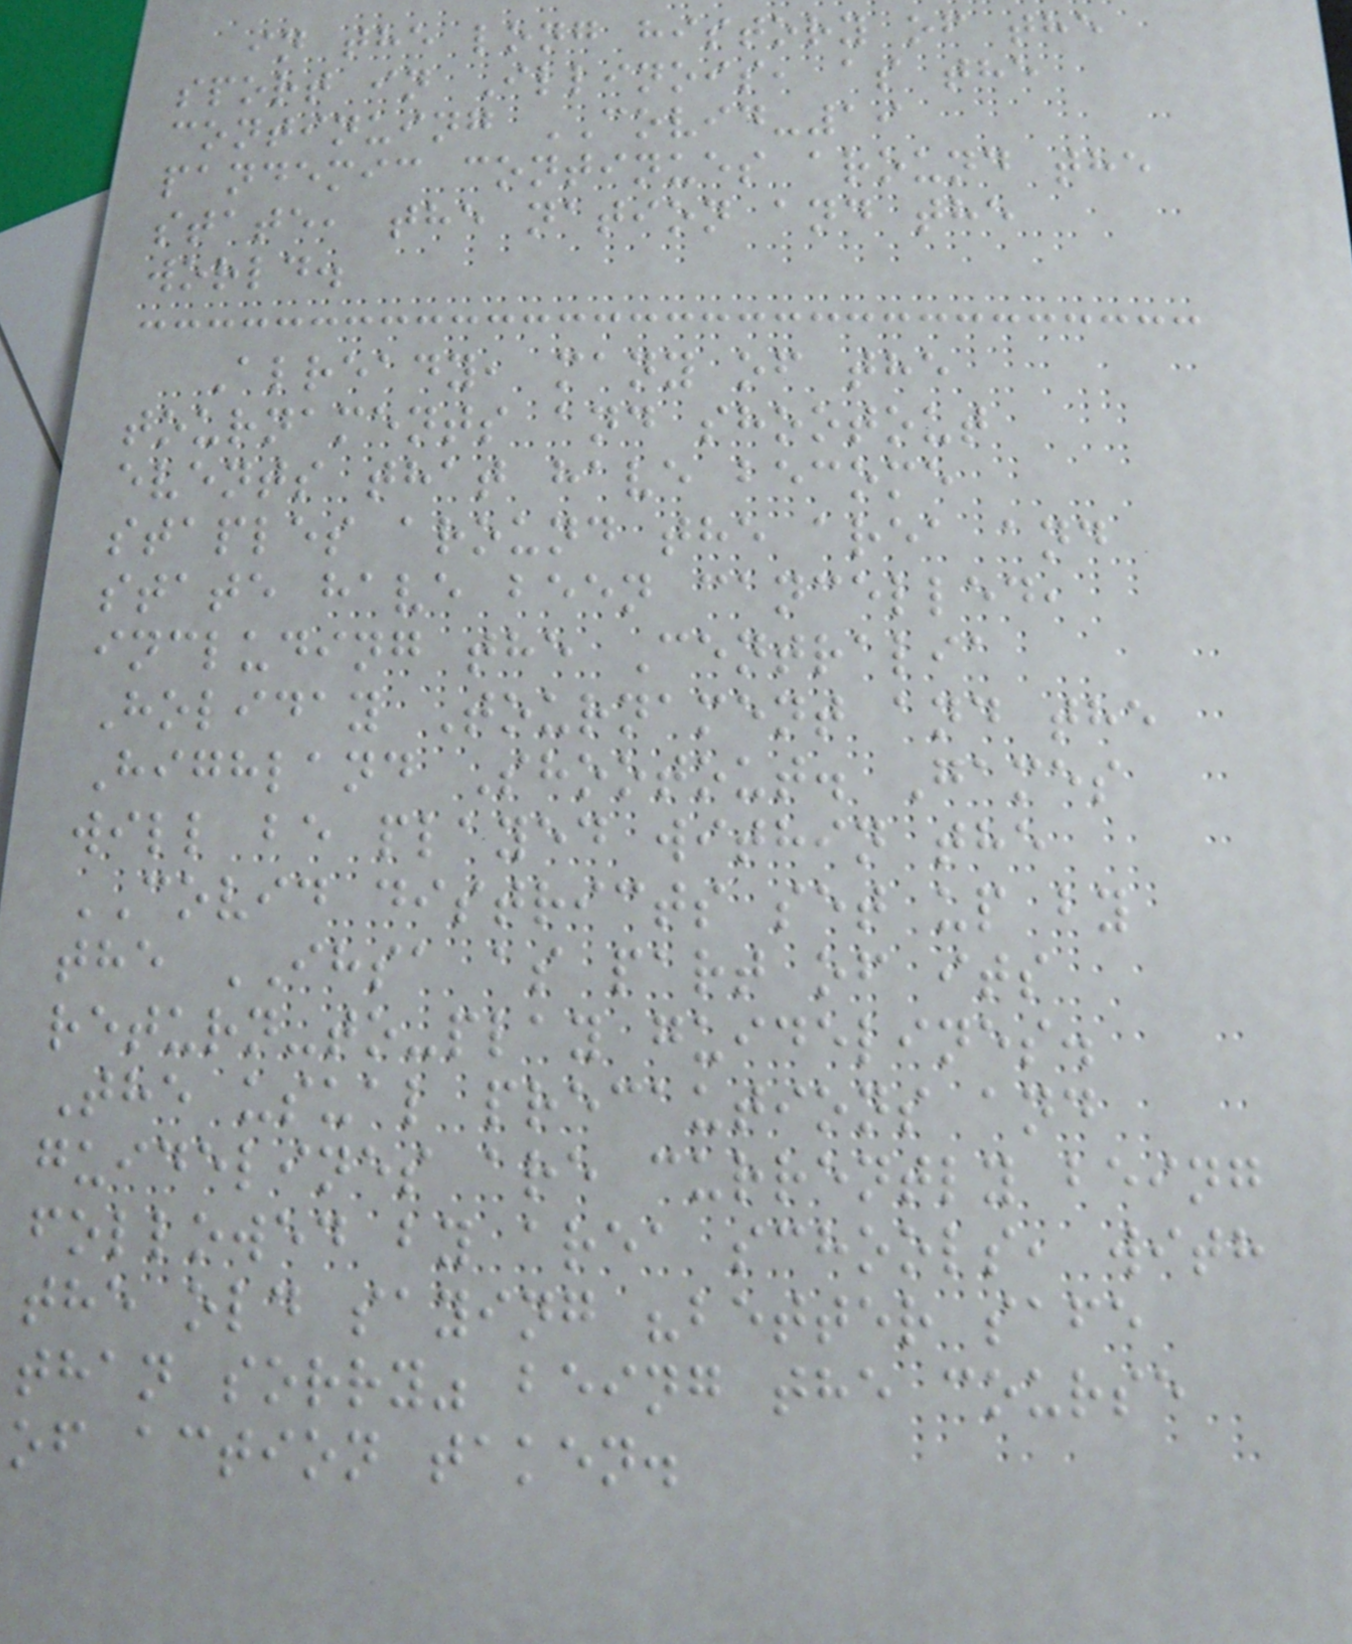in the long history of the
sport in Illinois, as the
continuing COVID-19
pandemic continues around the
state, the nation and the
world.
Already, many of the
tournaments and shootout
events that have become
staples around the area and
state have been cancelled,
including the Centralia
Holiday Tournament and the
Highland Shootout. Games
will be played within the
COVID districts set up by
the IHSA as part of its
return-to-play guidelines.
The usual precautions and
guidelines are currently being
followed by area schools, with
the old saying "better safe
than sorry" being the course
of action taken.
